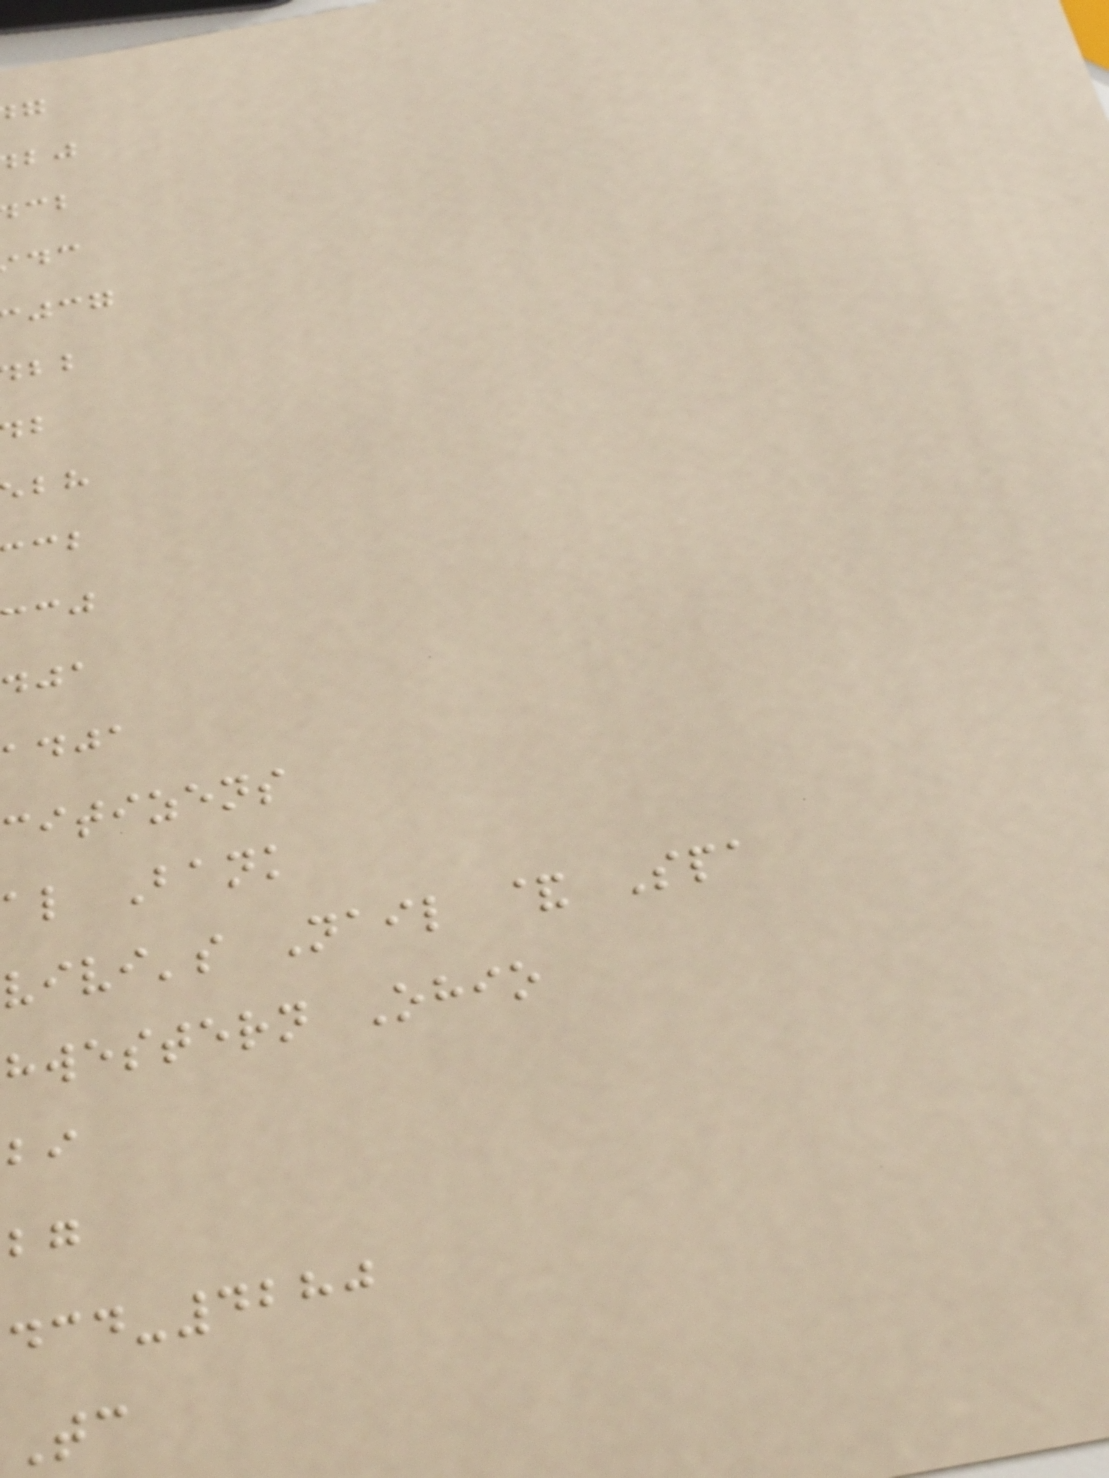adja
citizens
al Bank
vivi's Nail & Spa
hwestern Ohio
-4280
